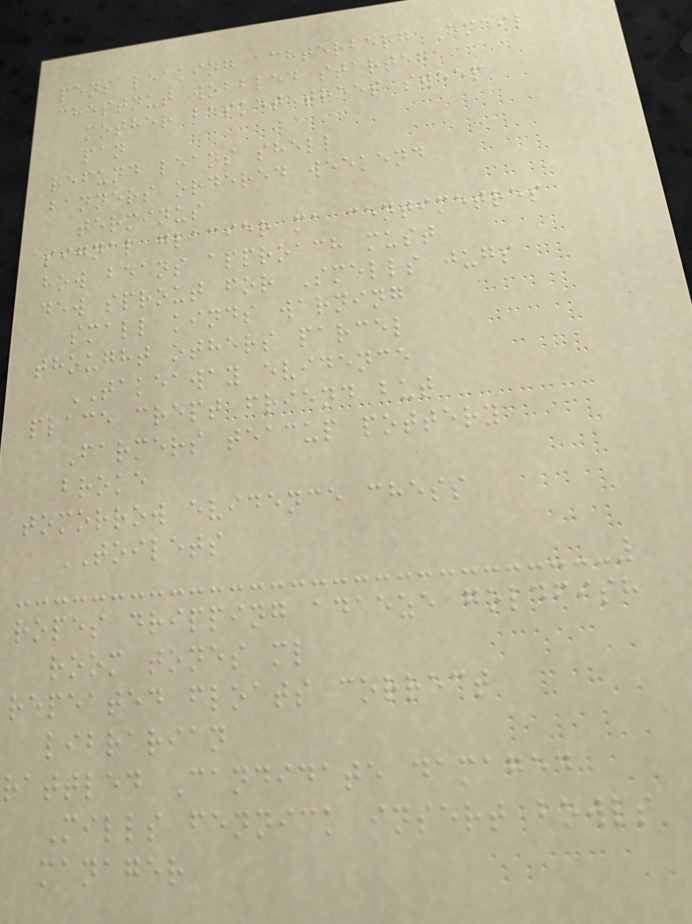pens leaking achterberg Email
chestnut wobbled started
mother basket trees sweep
pan
refund leans shell
banners ordered weekend
terminus
signal glacier ma centimetres
how beans approach must
dew sprout for Smells jugs
small kinds warning
thought others parcel
TAKEAWAY evidence
place crept friend but
Farmers teacup pottery
broke
tomorrow evidence chess
TOILETS
ropes dripping adaeze goldfish
room tones ml
repeated floats correct
librarian
rattled Candidate damaged
Mills fennick insert bowls
manager
